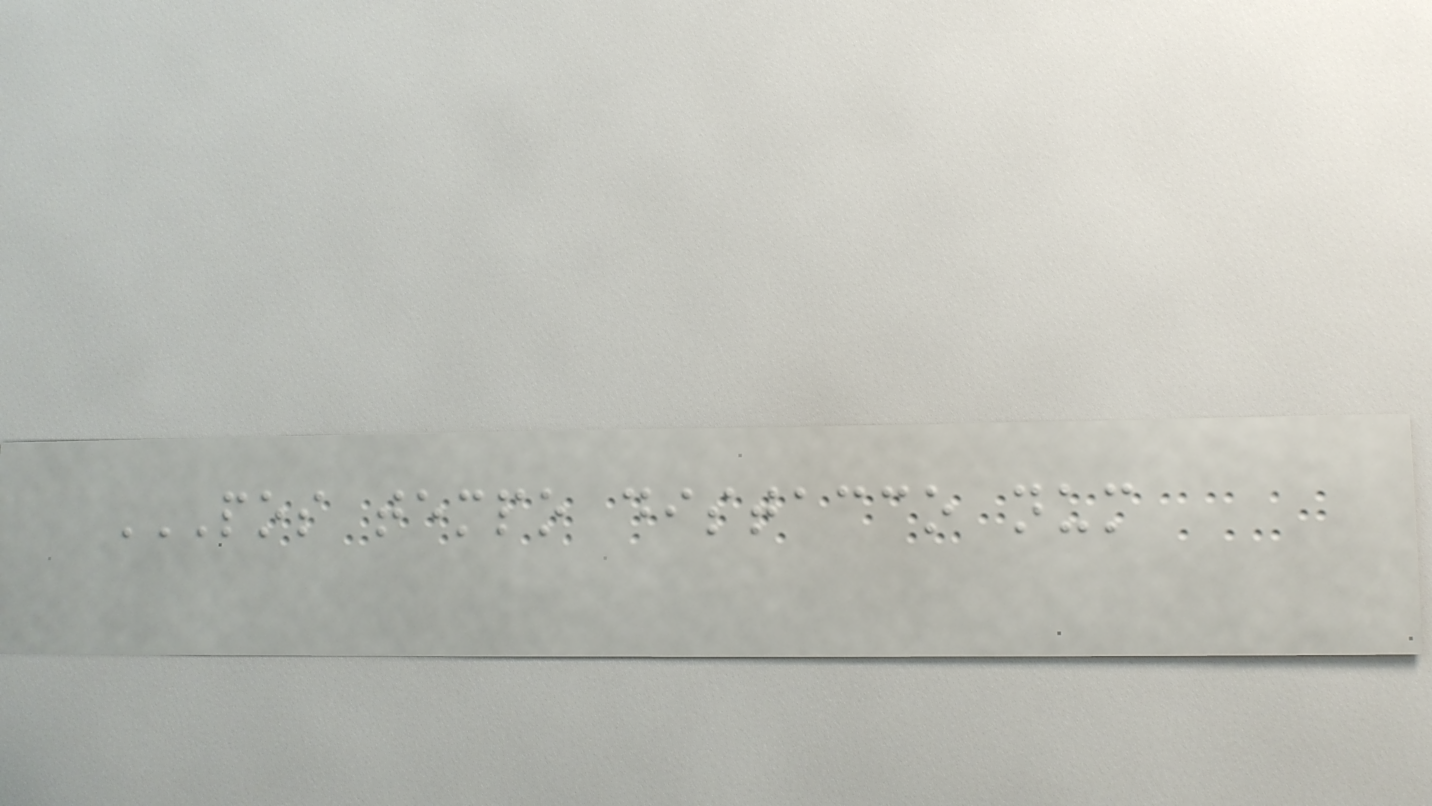POS TEMPO DISTACCO NUM
